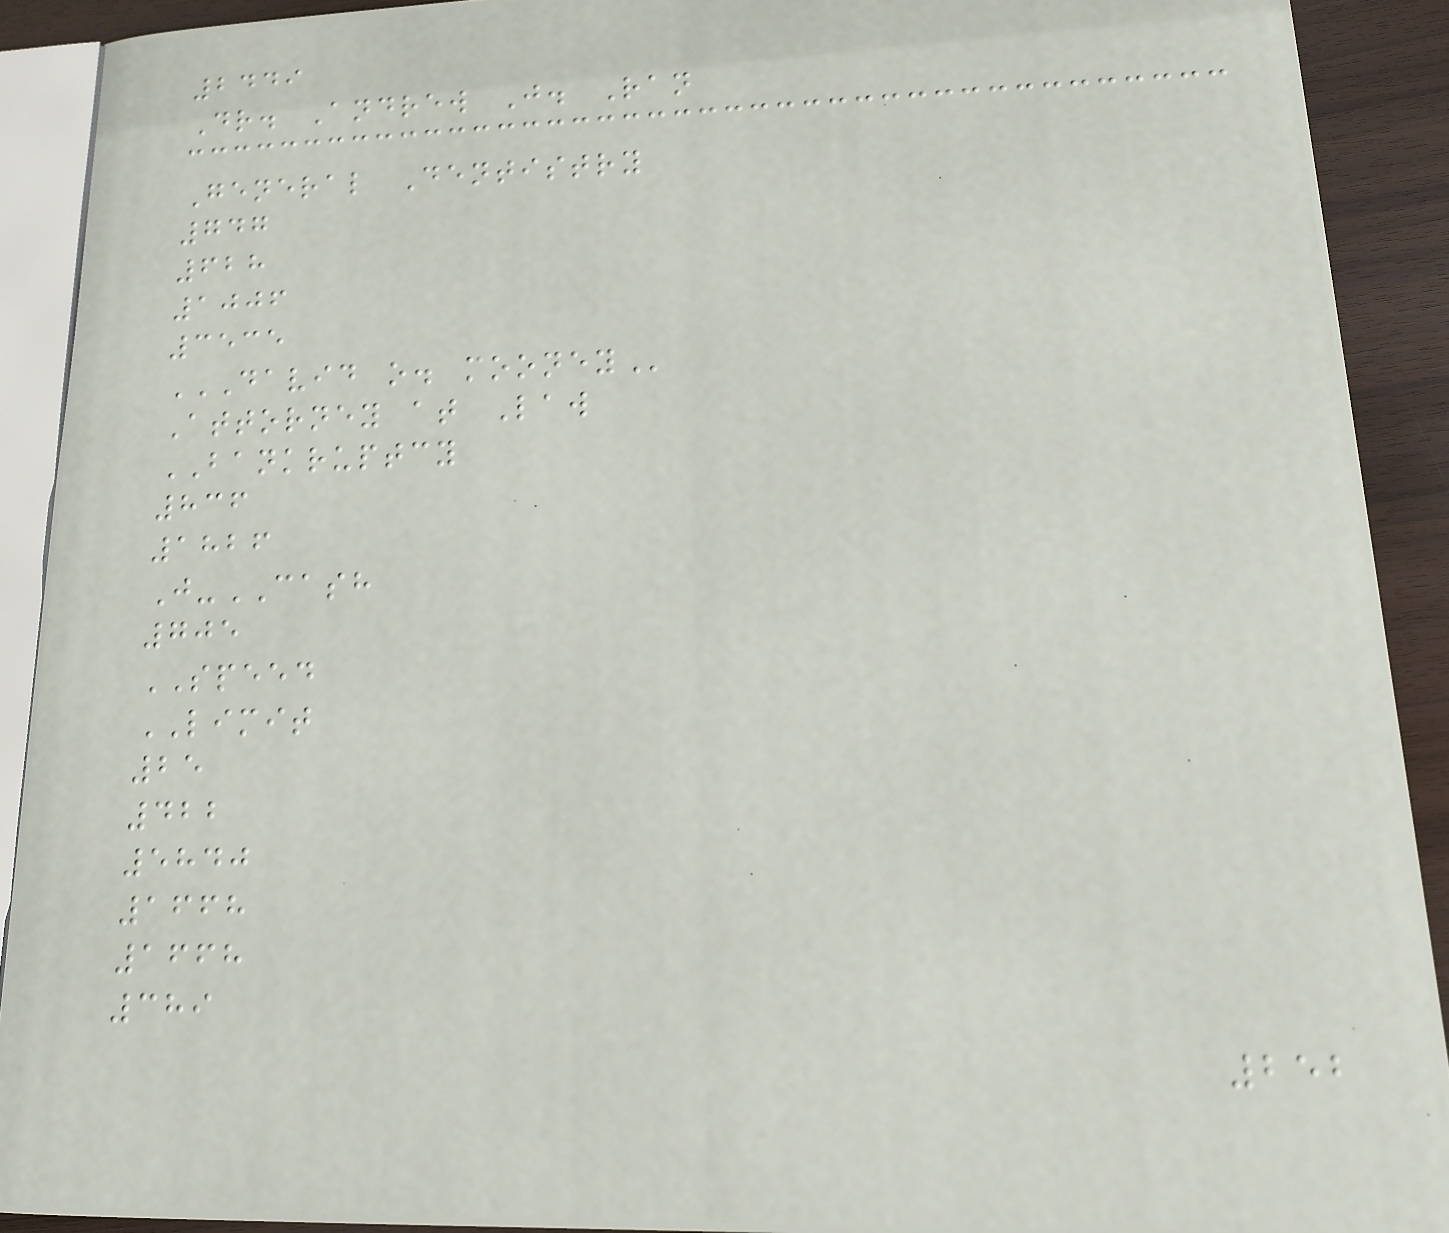2449
Dr. Andrew J. Ran
General Dentistry
747
628
1006
3535
DAVID O. MOONEY
Attorney at Law
BANKRUPTCY
836
1826
J-CASH
705
SPEED
LIMIT
25
422
5840
1668
1668
389
252
